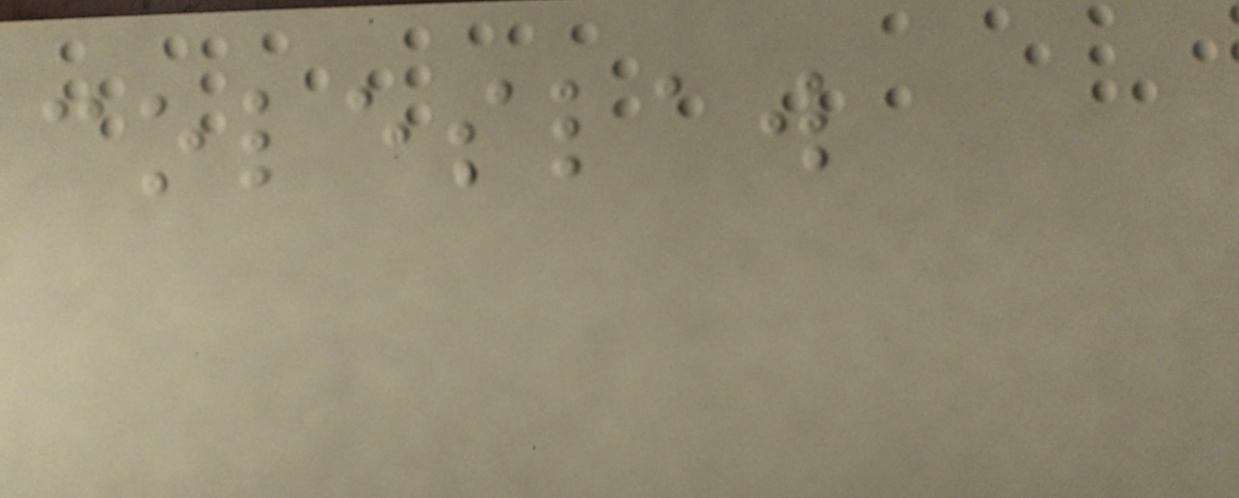coleslaw
